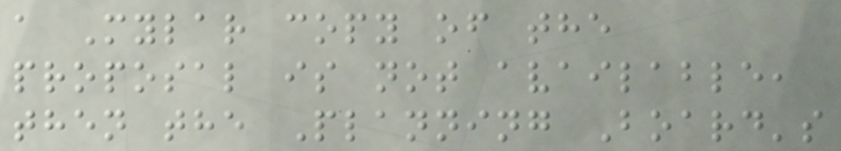a Mylar copy of the
proposal is not available,
then the Planning Board's
